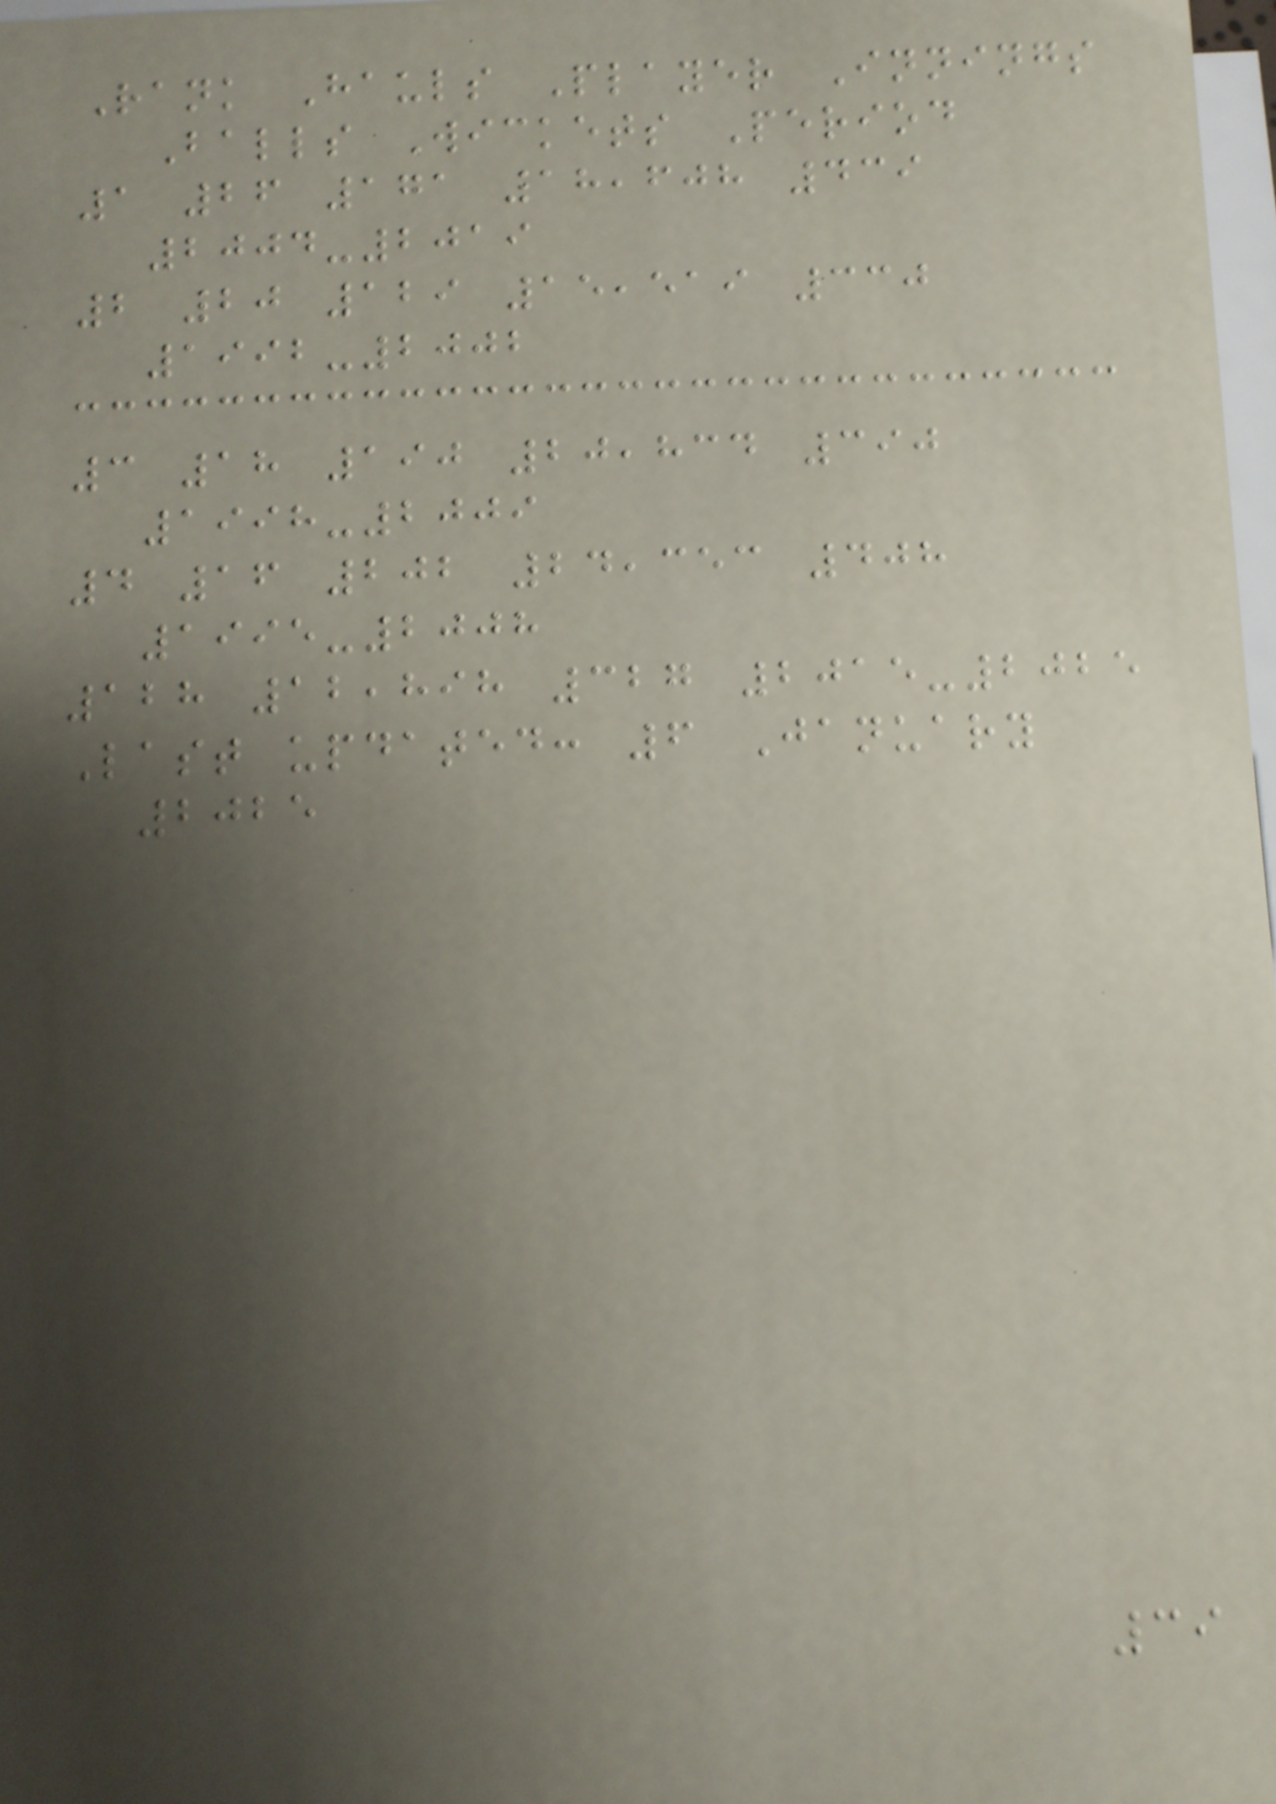Rank Hauls Player Innings
Balls Wickets Period
1 26 171 18,608 439
2004-2019
2 20 129 15,519 330
1992-2002
3 18 190 20,834 390
1998-2009
4 16 202 24,353 408
1995-2008
128 12,898 327 2015-2025
Last updated: 6 January
2025
39
